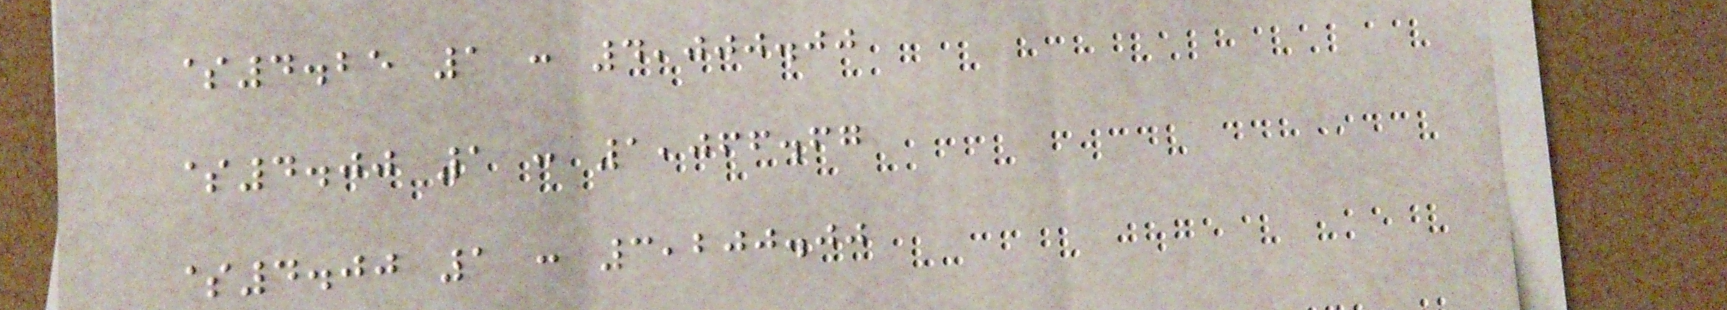$4.25 1 : 4,000.00
$4.00 1 : 1,066.67
$4.00 1 : 3,200.00
